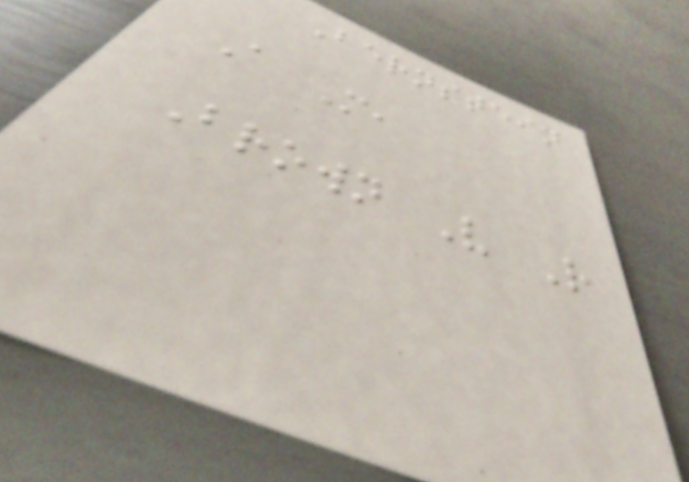Bernstein
A M,
Brown V R
